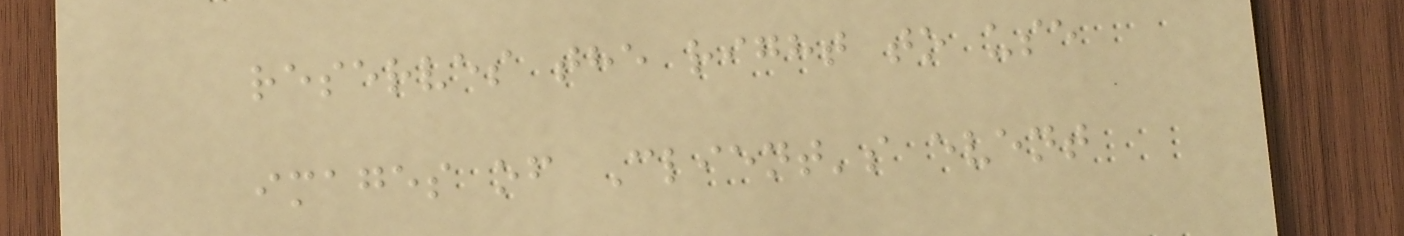reserves the right to use
images of Client's event
